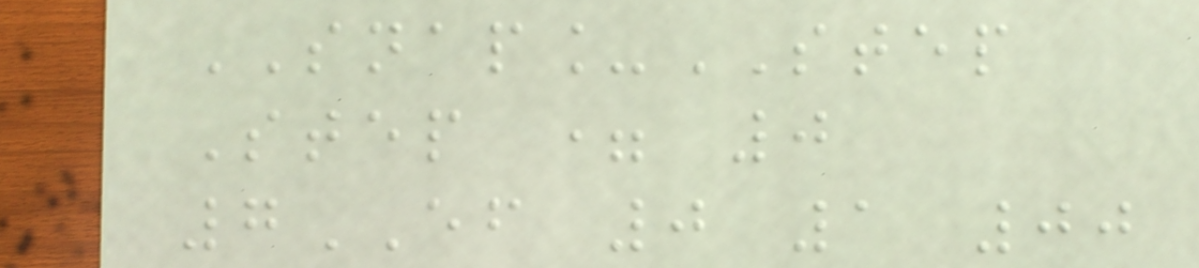SNAP_STEP
Step = 0
7EF 0 1 00
